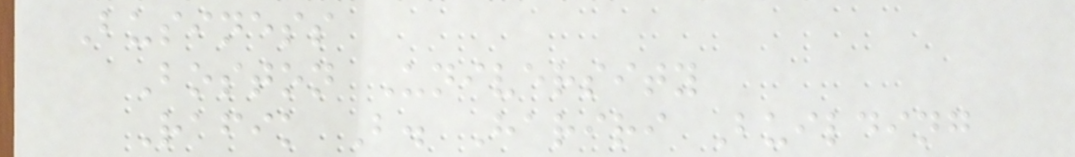Business
Boston University
Rafik B. Hariri Building
